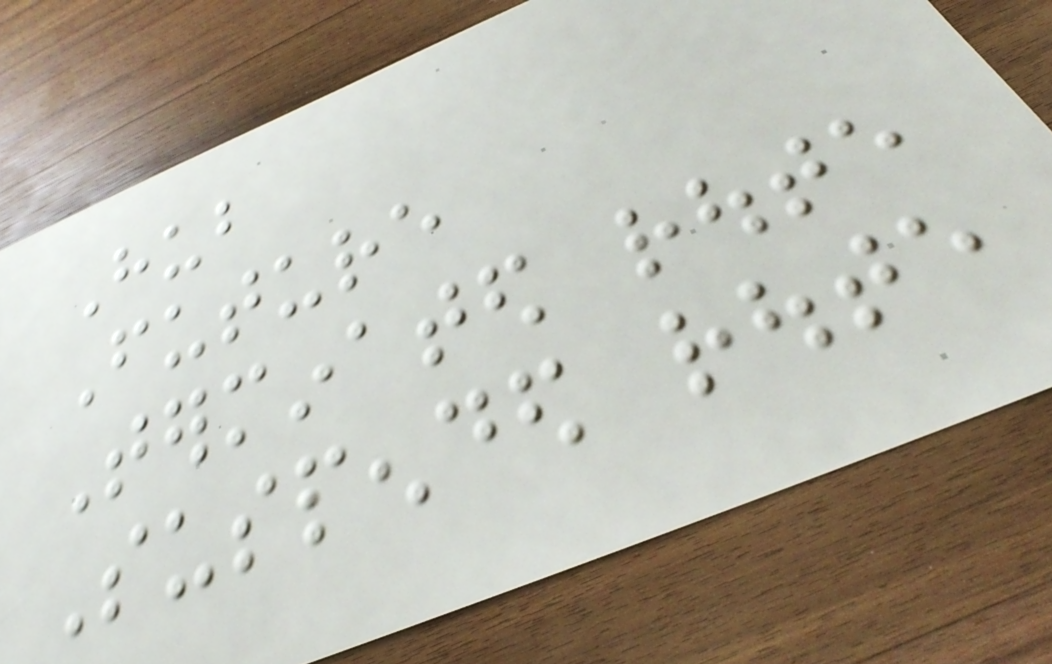Hub
Future
Terminated route
Suspended route
